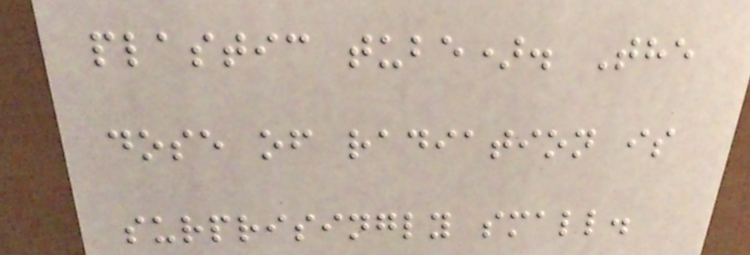plastic tube). The
dose of radiation is
surprisingly small.
